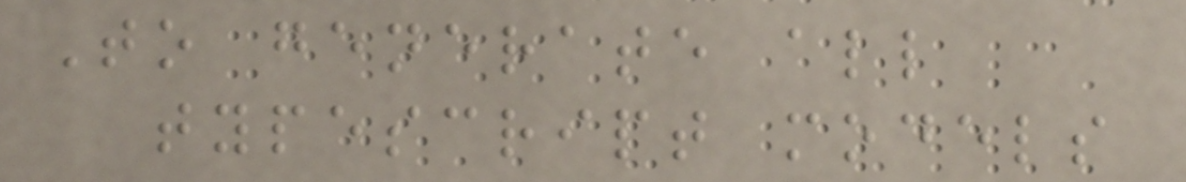To generate all
typescript models
